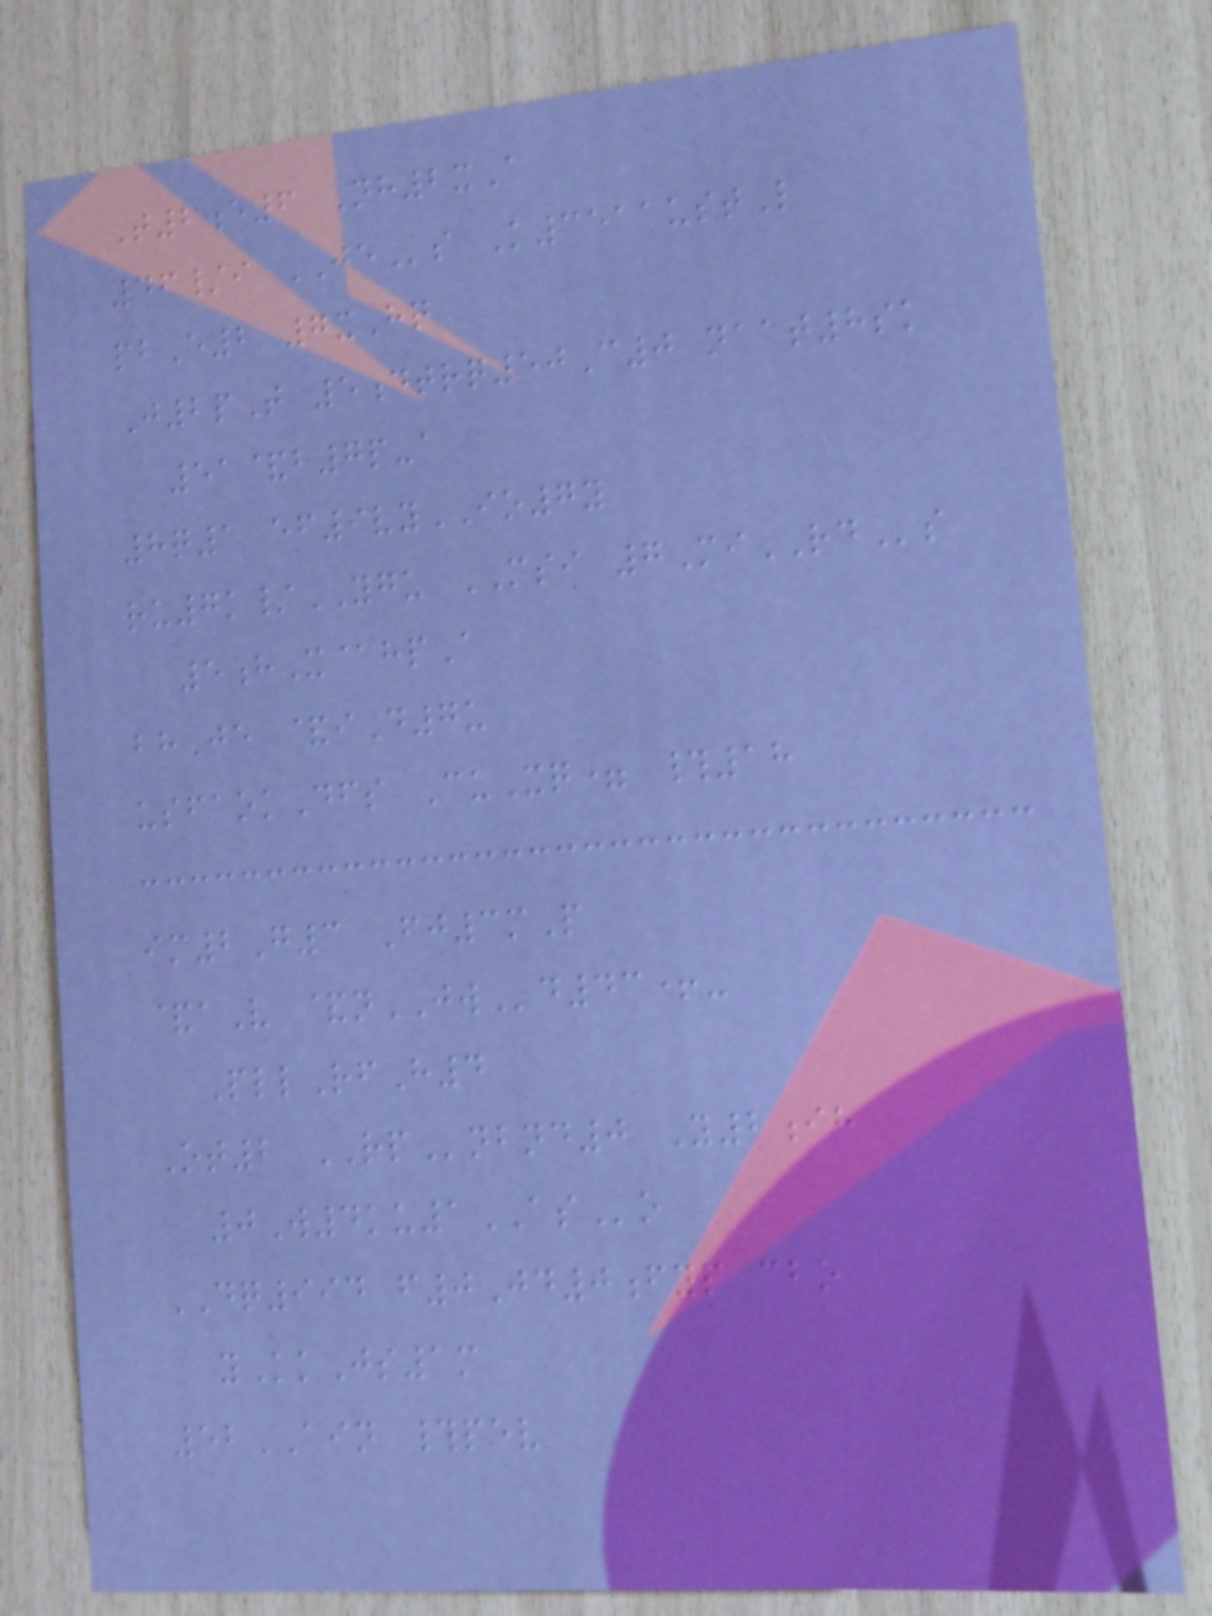T2e6 Nh2xA
46/i JEs K3511ustL
pbE2 7xHq
J2pT 5dtrq50C0 naat8sk
51&b7p-a
8q1 ef9vyIO7y
ru7k/YGU MSI 7MiRDs
5hX@hpA
bhJe &iD7u
usfaokDfs CuXq= #18
im2G3 Fj3mP
&aV &nJWd43+-
PllRfH4
Ot2 RPnbnd0 Y2ih
0W4ku1ASo
DQ994 f0Jd0fyp cbo
yKkJs1m
52AIN #pev
